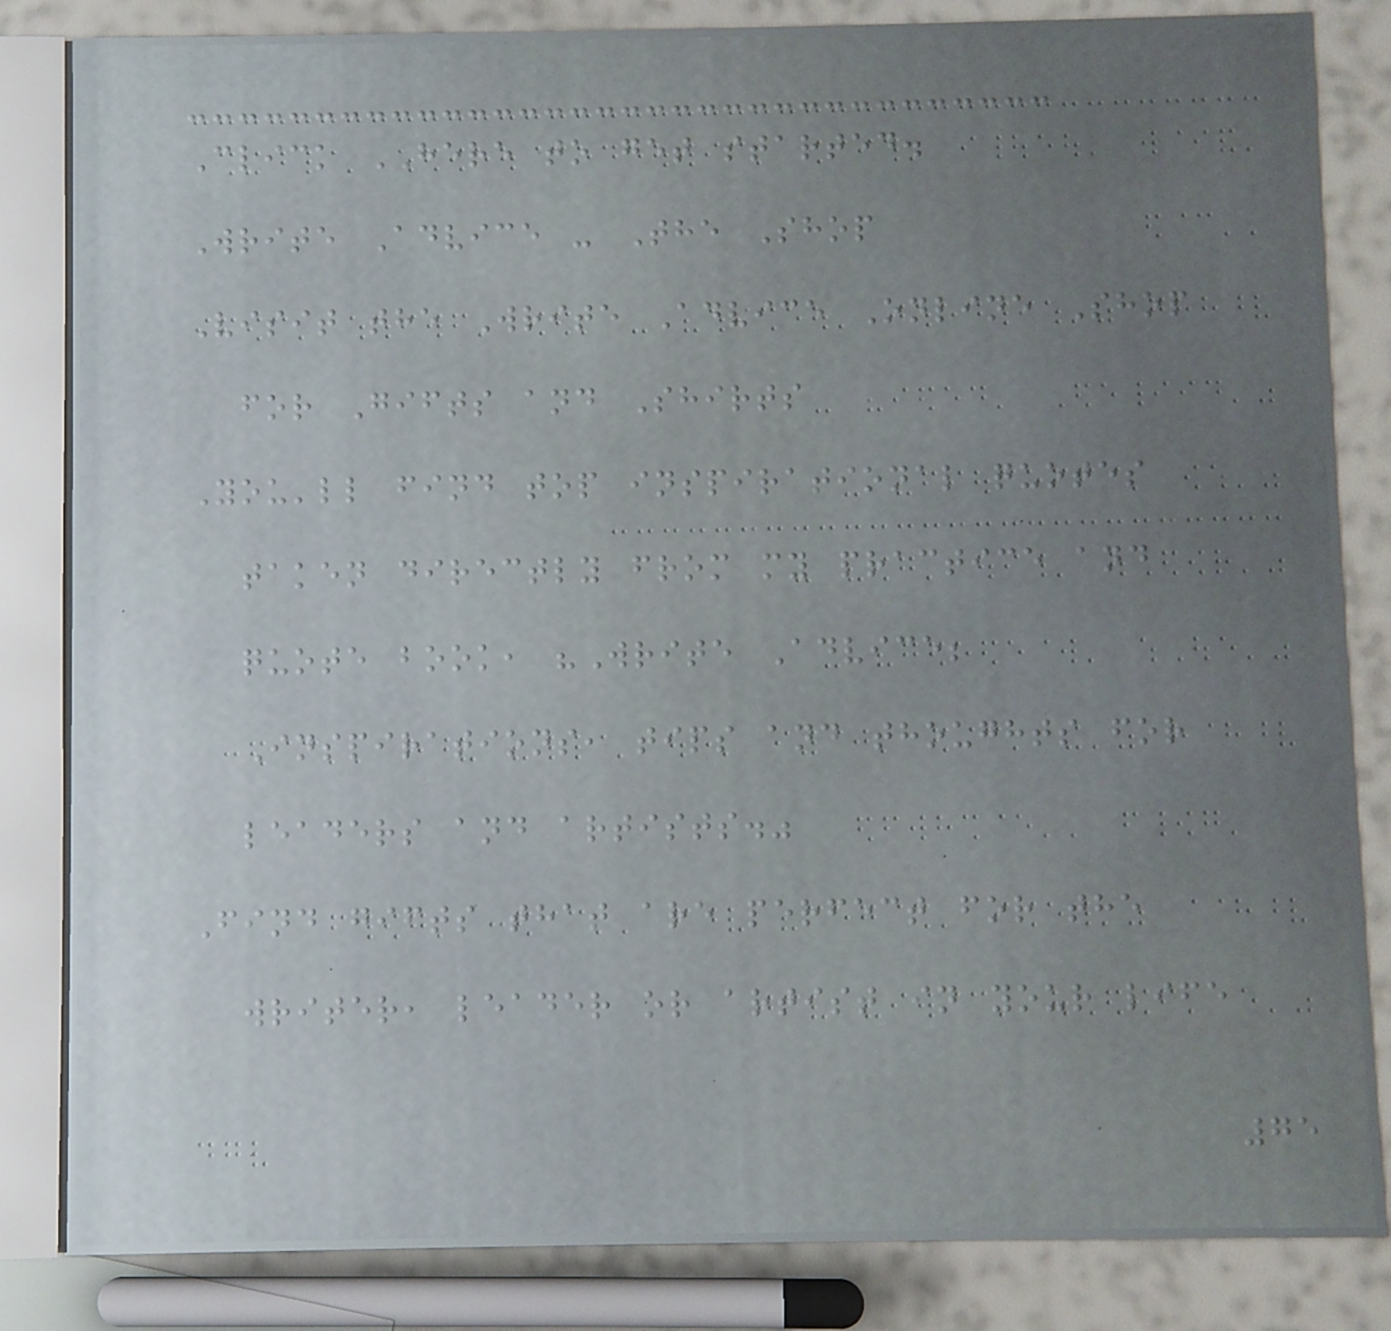Click HERE to get started.
Write Advice - The Shop
Visit the Write Advice Online Shop
for Gifts and Shirts
You'll find top inspirational quotes
taken directly from my practice and
quote book, "Write Advice;
Inspirations, tips and thoughts for
leaders and artists."
Find gifts that are perfect for the
writer, leader or artist in your life
75
